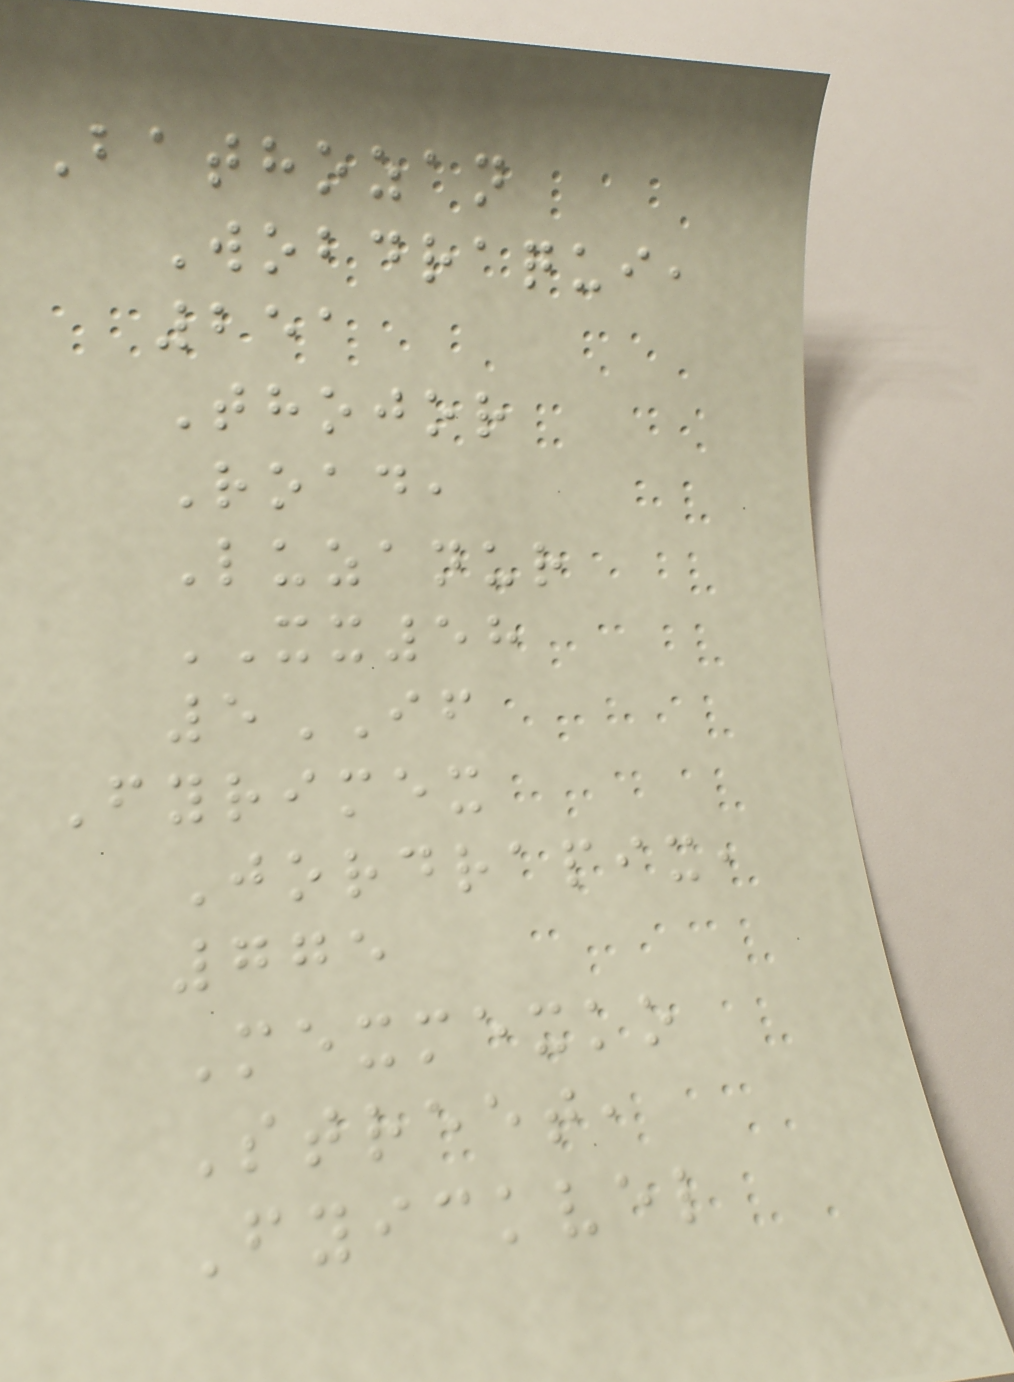Bathozan
Wobdraqui,
251
Thojor
Road,
Luzanur
XX58
5IF
Fyrimex
Jordrapix,
775
Mexmexko
Street,
Fyickvel
